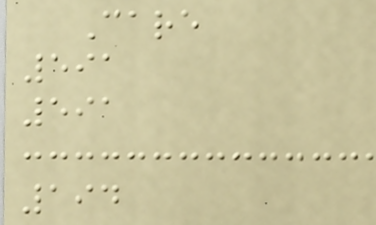Care
591
591
194
